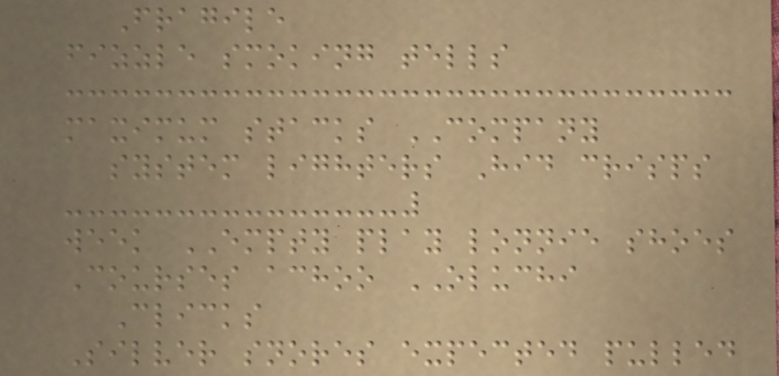Fragile
fizzle smoking tells
maximum stacks COMPANY
system lighters Hid crisps
week EMPTY play lonnie shoes
Courses achoo OLUCHI
Clicks
Silver snores expected pulled
